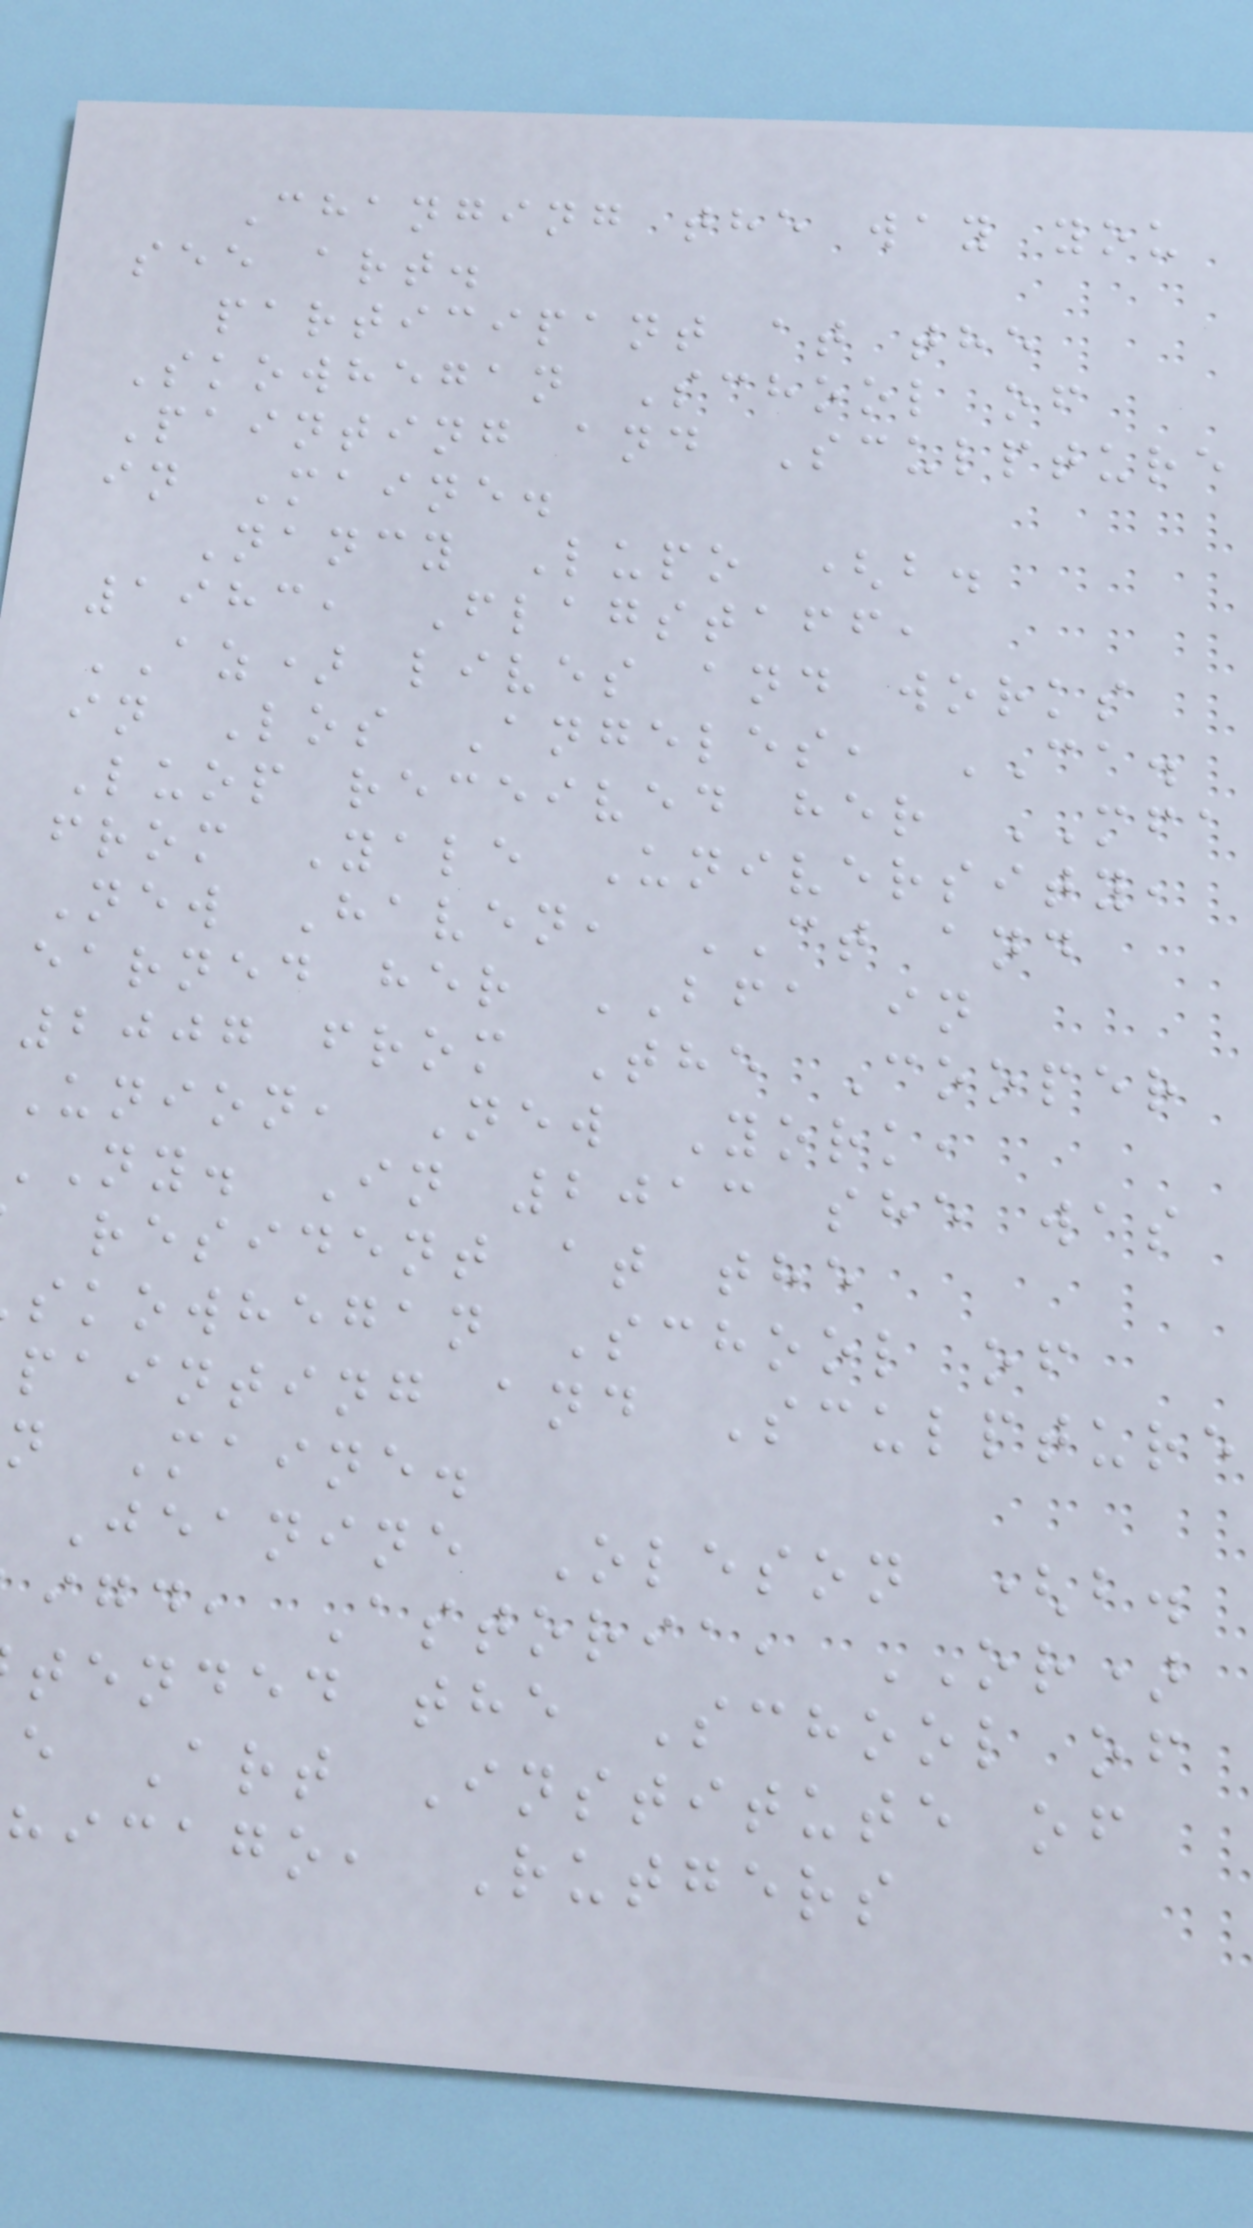Changing the way you
see art.
participant at the
Skowhegan School of
Painting and Sculpture
in Maine.
Nancy Lupo (b.
1983, Flagstaff,
AZ) lives and works
in Los Angeles, CA.
Luop received her MFA
from Yale University,
New Haven, CT and
earned her BFA in
2007 from The Cooper
Union, New York,
ny. In 2013 she was
resident at the
skowhegan School of
painting and Sculpture
n Maine.
Jeanine Oleson (b.
igd, Astoria, OR)
tended the School of
e Art Institute of
hicago, Rutgers
